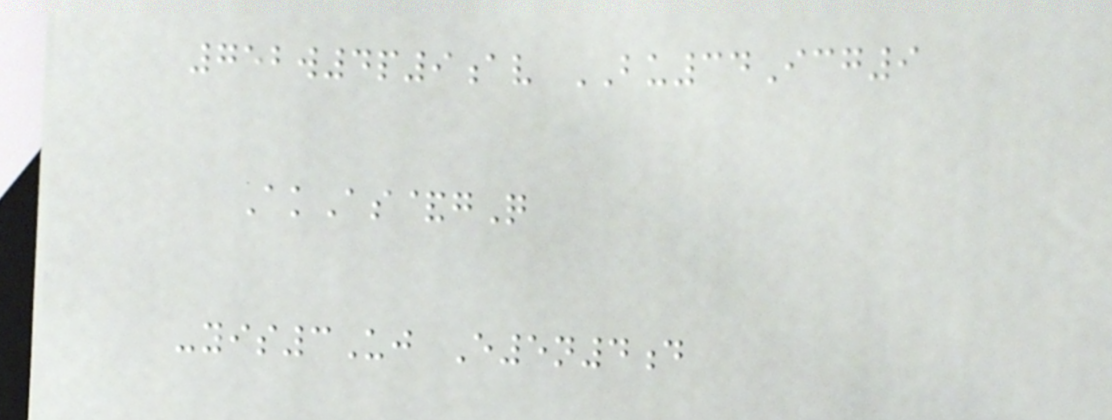752w4p9av BU34Icg9
AkAs&gQ
-yis3Uj E5n4d
